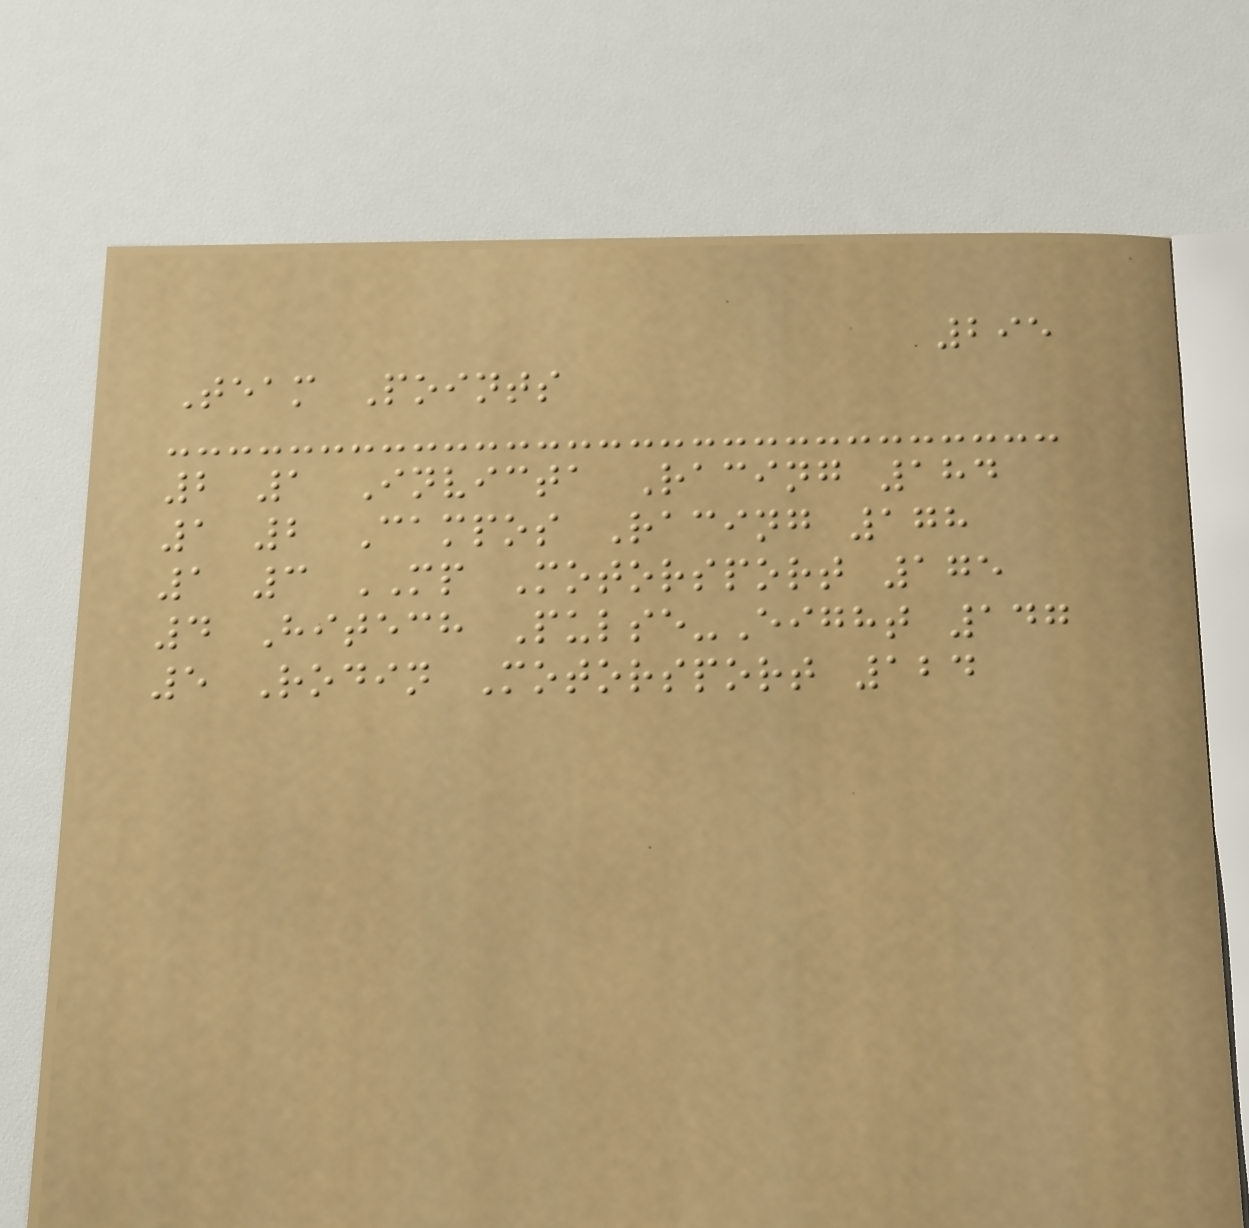295
Team Points
2 1 Invicta Racing 184
1 2 Campos Racing 178
1 3 MP Motorsport 175
4 Hitech Pulse-Eight 147
5 Rodin Motorsport 124
